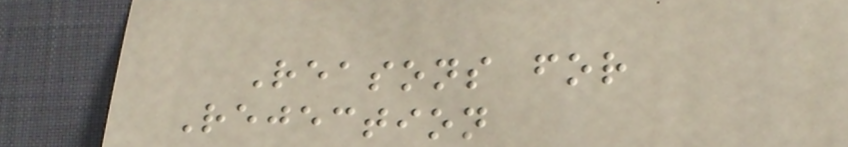Reasons for
Rejection
